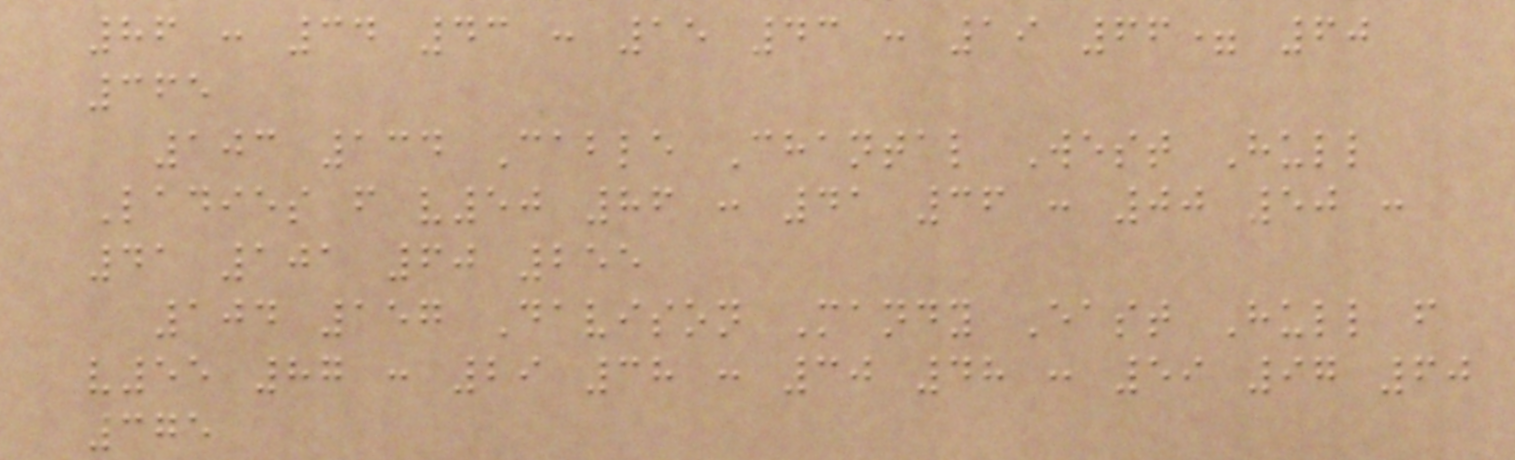86 : 34 43 : 15 43 : 19 66= 60
365
103 134 Cable Chantal West Hull
Ladies f v50 86 : 41 36 : 00 50 :
41 101 60 255
104 157 Davison Mandy East Hull f
v55 87 : 29 38 : 30 48 : 59 97 60
375
